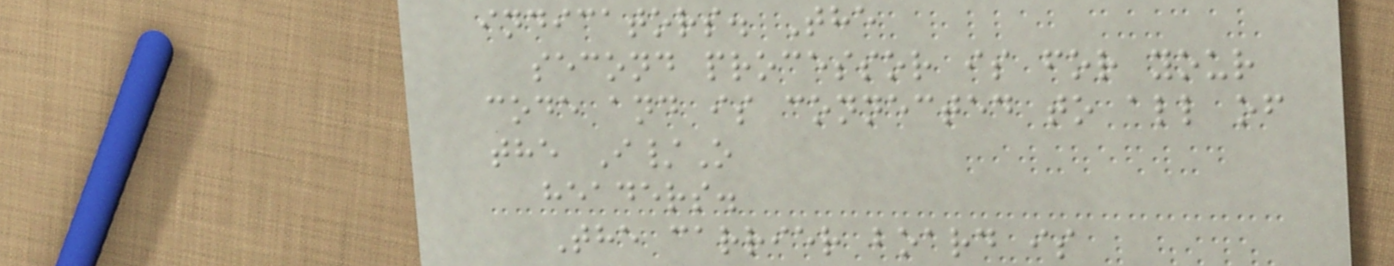indicators. The
second processor is for your
code and is connected to all of
the I/O
headers.
The carrier board is
